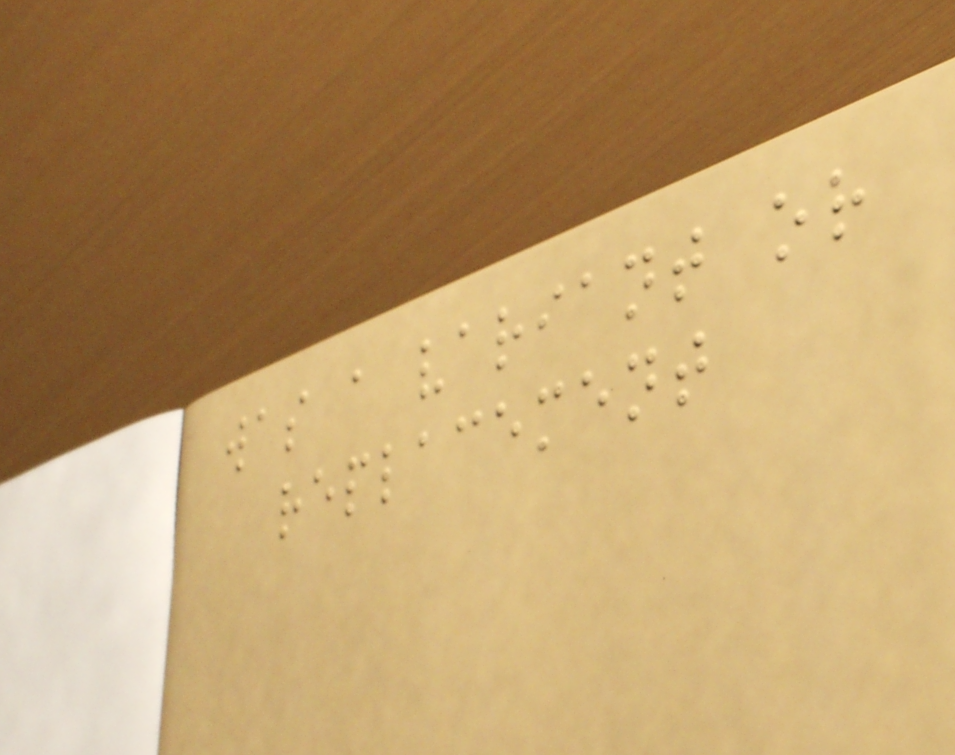was a variant or
replacement
